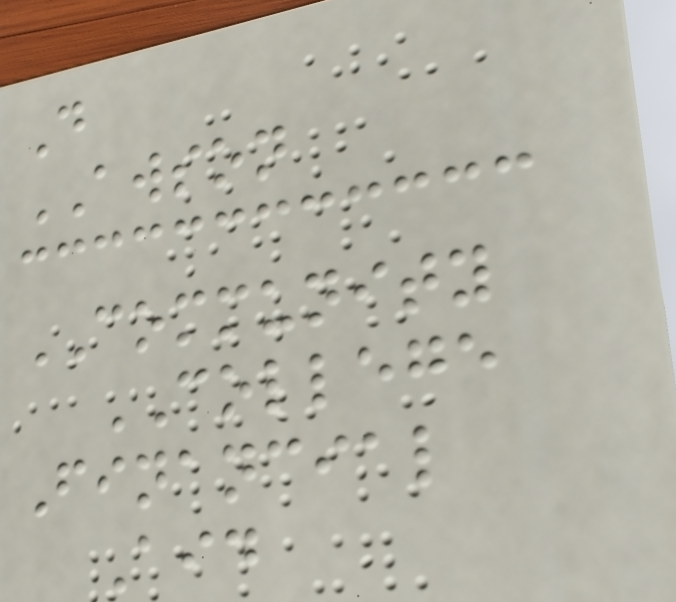D
AWSON
COMMUNITY
COLLEGE
Financial
Aid
